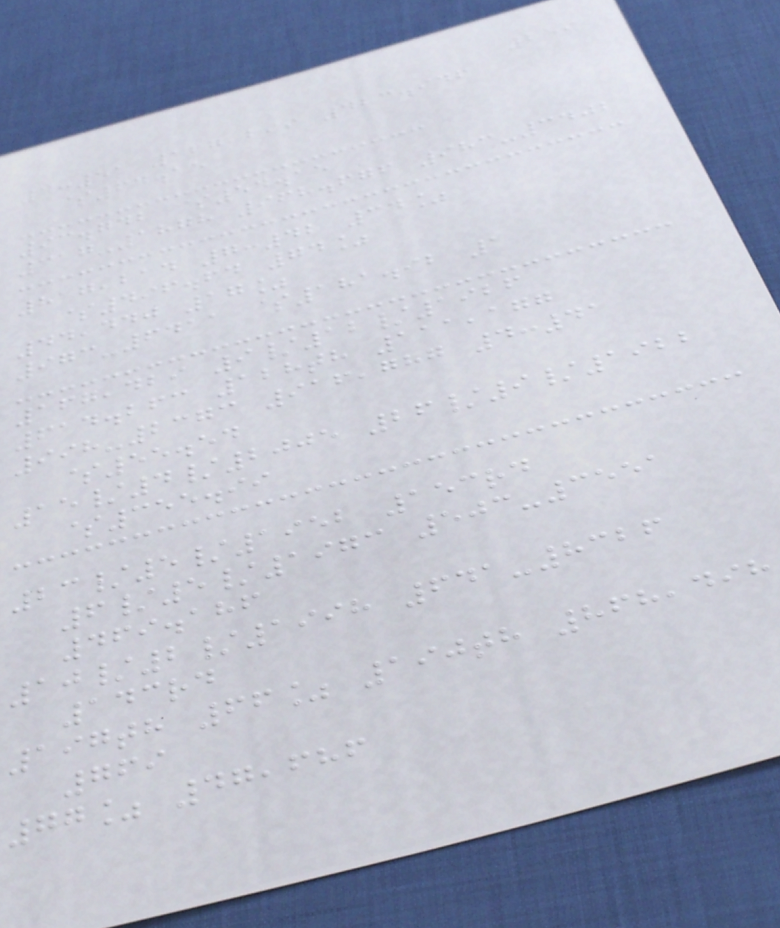259
4:51 127,299 423.946
$64.15
93.742 $54.15
317-1878 968.676 983-3402
817,214 7:42 34%
$496.64 74%
44,440 17%
973-6411 $181.92 1
167,429 9/12/1926
614.263 128th 111,177
998-2373 916,787 4:41
$55.54
15/4/2005 26/9/1922
$355.99
23/5/1952 153rd
6/5/1973 503-3551
469.186
10/2/1998 641-8326
143rd
197th 66% 190th 868,498
769
77% 47,686
